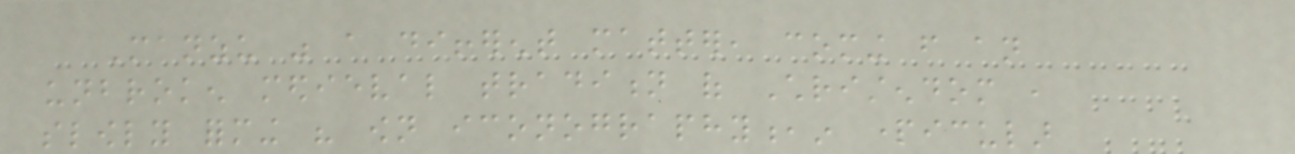Manzu was a different matter, coming from an
unbroken medieval tradition of Christendom ,
slowly forming his own iconography,in particular
